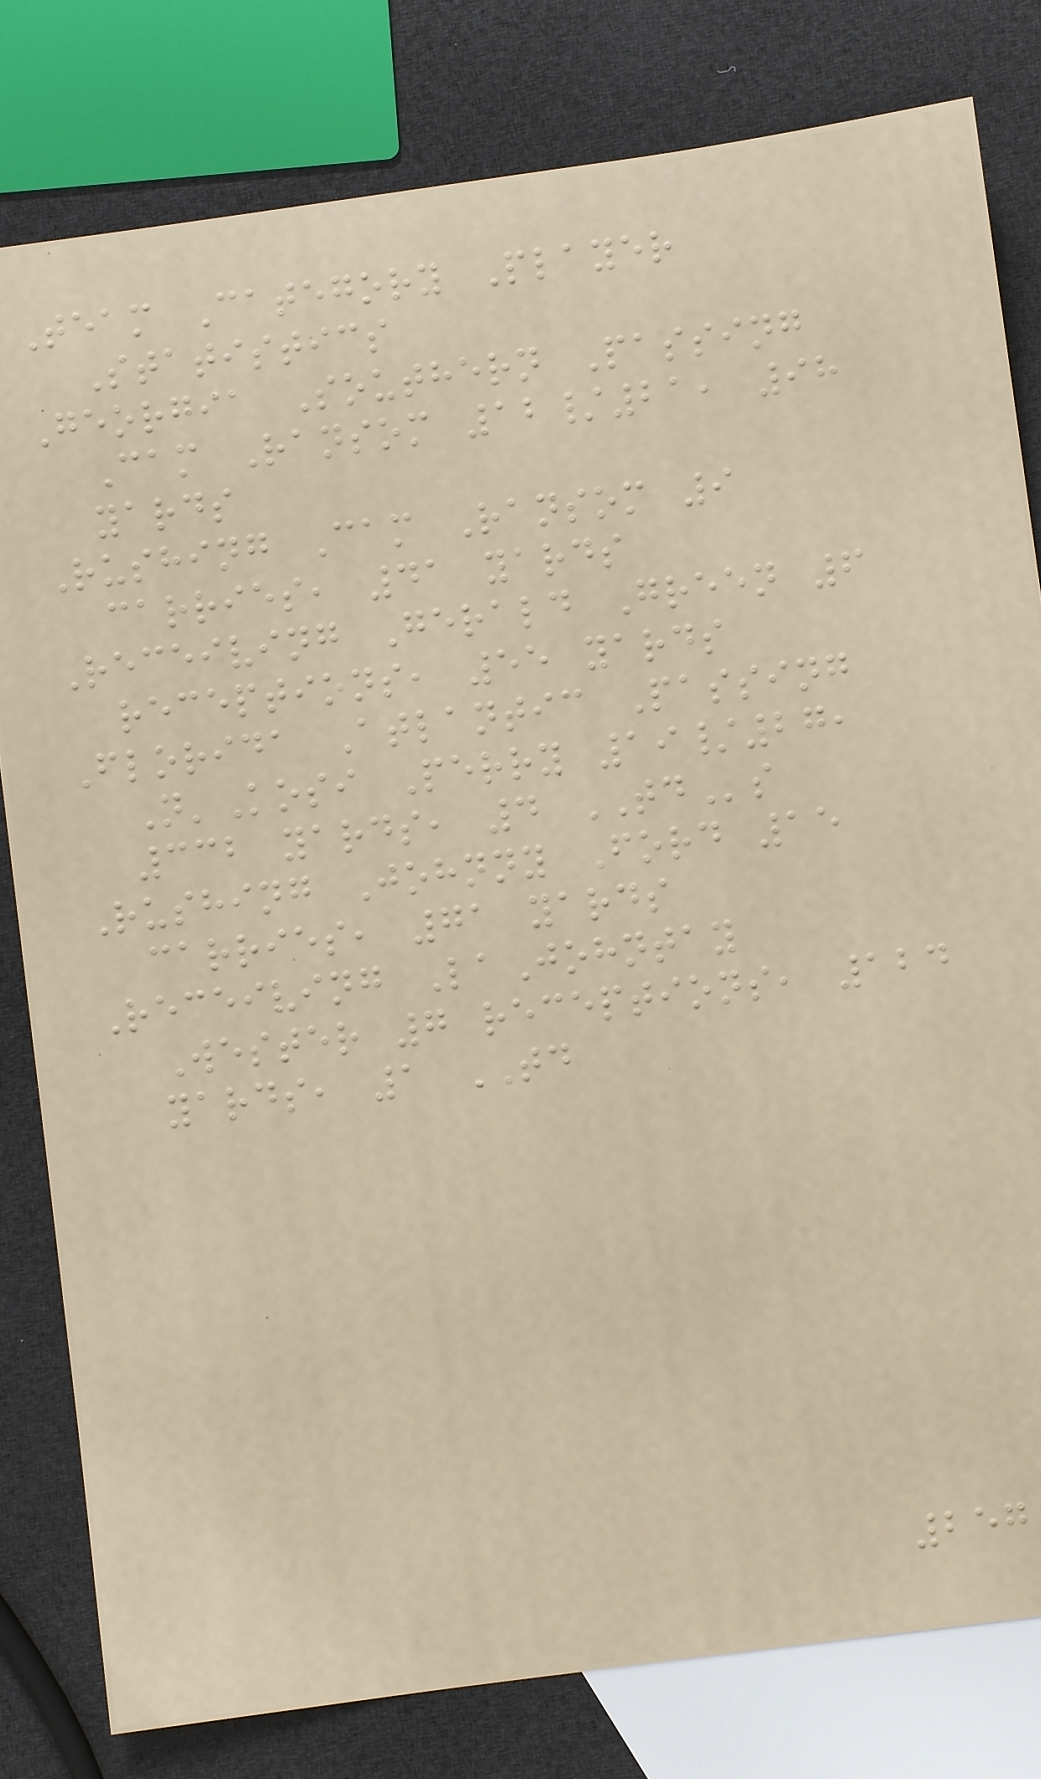Team Category Player
Statistics
Georgia Southern Passing
Cam Ransom 12/21, 98
yards
Rushing Cam Ransom 9
carries, 41 yards
Receiving Gerald Green 6
receptions, 55 yards
Florida Atlantic Passing
N'Kosi Perry 19/27,
332 yards, 4 TDs
Rushing Johnny Ford 15
carries, 71 yards
Receiving LaJohntay
Wester 7 receptions, 124
yards, 1 TD
257
